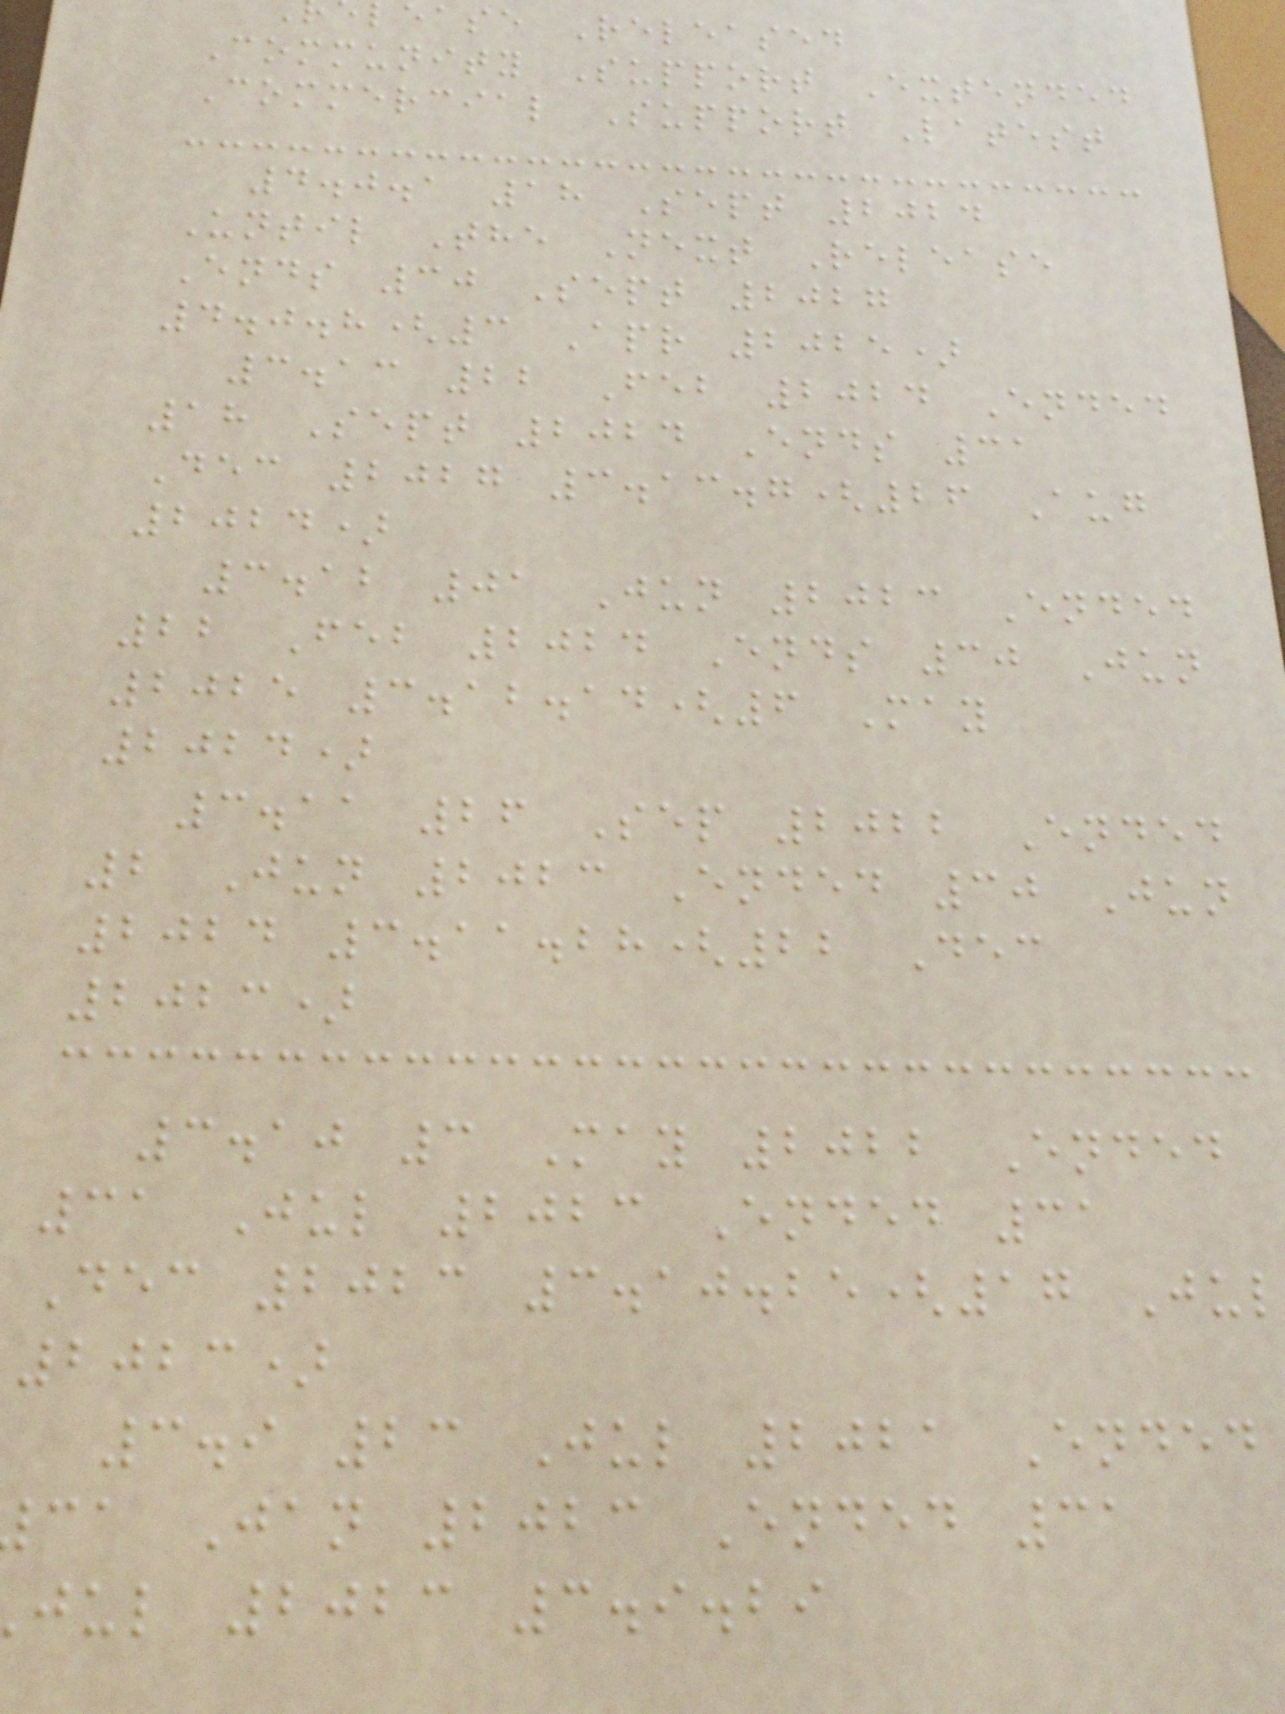ease Released
Community Support Extended
Commercial Support Latest
4.0.1 18 Sept 2024
Until The Next Release
Ends 30 Sept 2027
4.0.8(3 Apr 2025)
3.13 22 Feb 2024 Ended
18 Sept 2024 Ends 31
Dec 2027 3.13.7(26 Aug
2024)
3.12 01 Jun 2023 Ended
22 Feb 2024 Ends 30 Jun
2025 3.12.14(6 May
2024)
3.11 26 Sep 2022 Ended
2 Jun 2023 Ended 30 Jun
2024 3.11.28(22 Dec
2023)
3.10 3 May 2022 Ended
31 Jul 2023 Ended 31
Dec 2023 3.10.25(17 Jul
2023)
3.9 23 Jul 2021 Ended
ca Jan 2023 Ended 31
jul 2023 3.9.29
